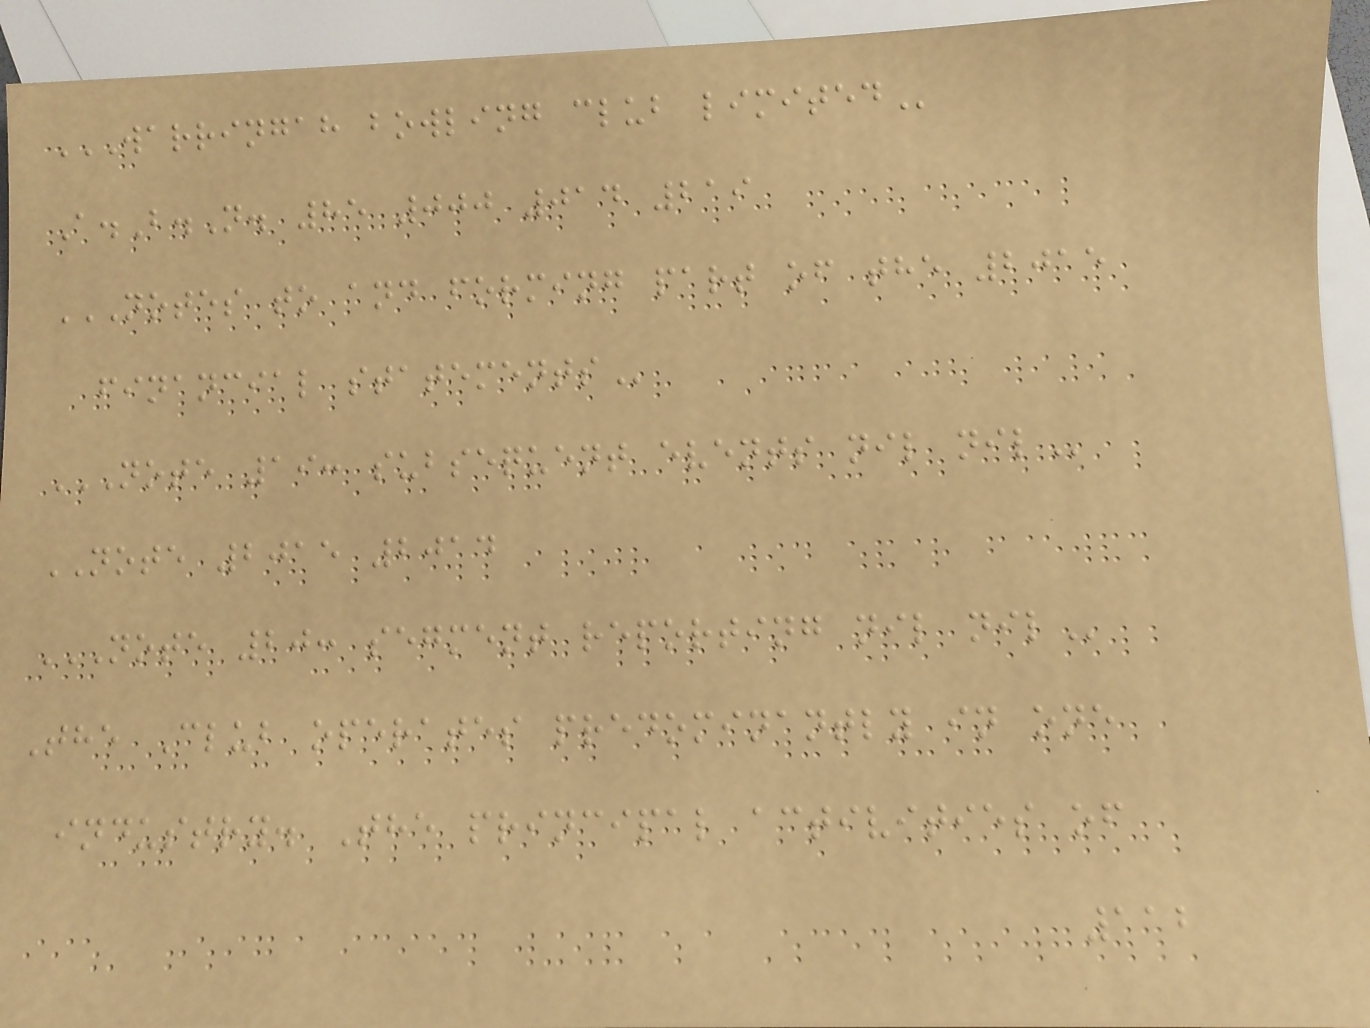WARRINGAH BOWLING CLUB LIMITED
A.B.N. 85 000 014 219
NOTES TO AND FORMING PART OF THE 2015
FINANCIAL STATEMENTS
NOTE 19: SUBSEQUENT EVENTS NIL NIL
NOTE 2015 2014
NOTE 20: SEGMENT REPORTING NIL NIL
The Club operates predominantly in one
industry. The principal activities of
112
